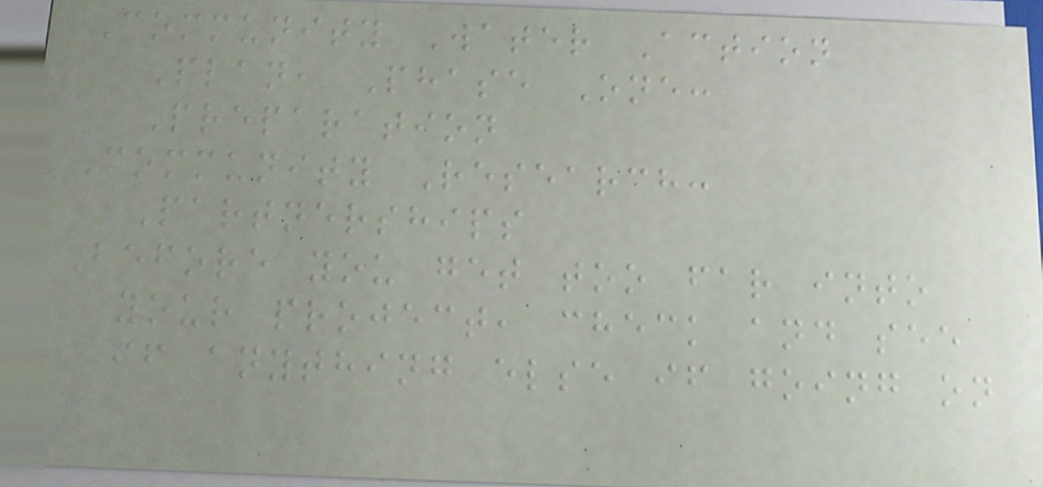Community Water Action
Plan, Phase One:
Preparation
Community Research:
Partnerships
Before you get too far into
your project, check and see
if anything else if going on
